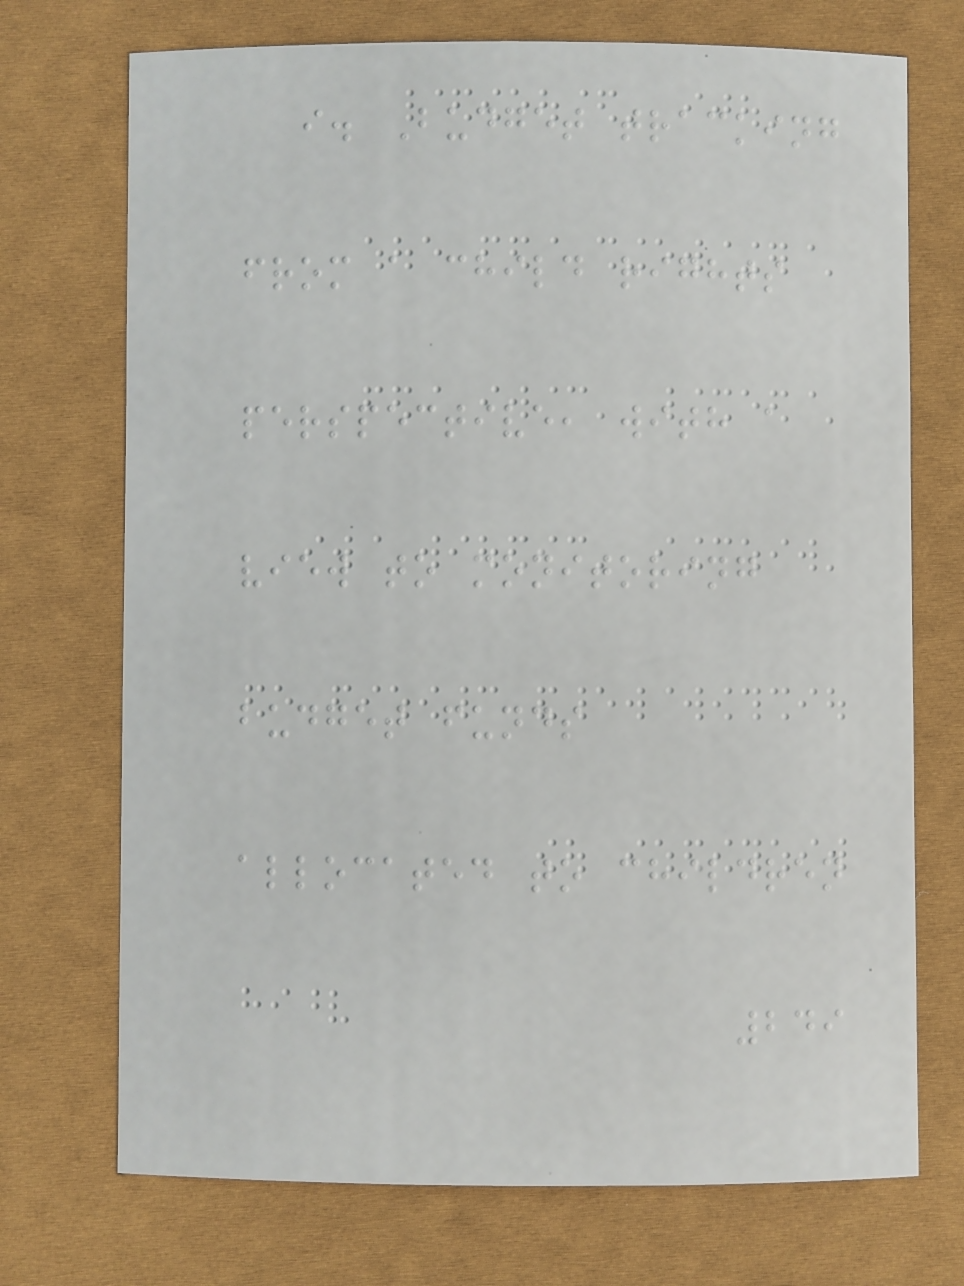i. Budget tracking
from a child rights
perspective, with a
view to monitoring
budget funds
allocated to children
249
